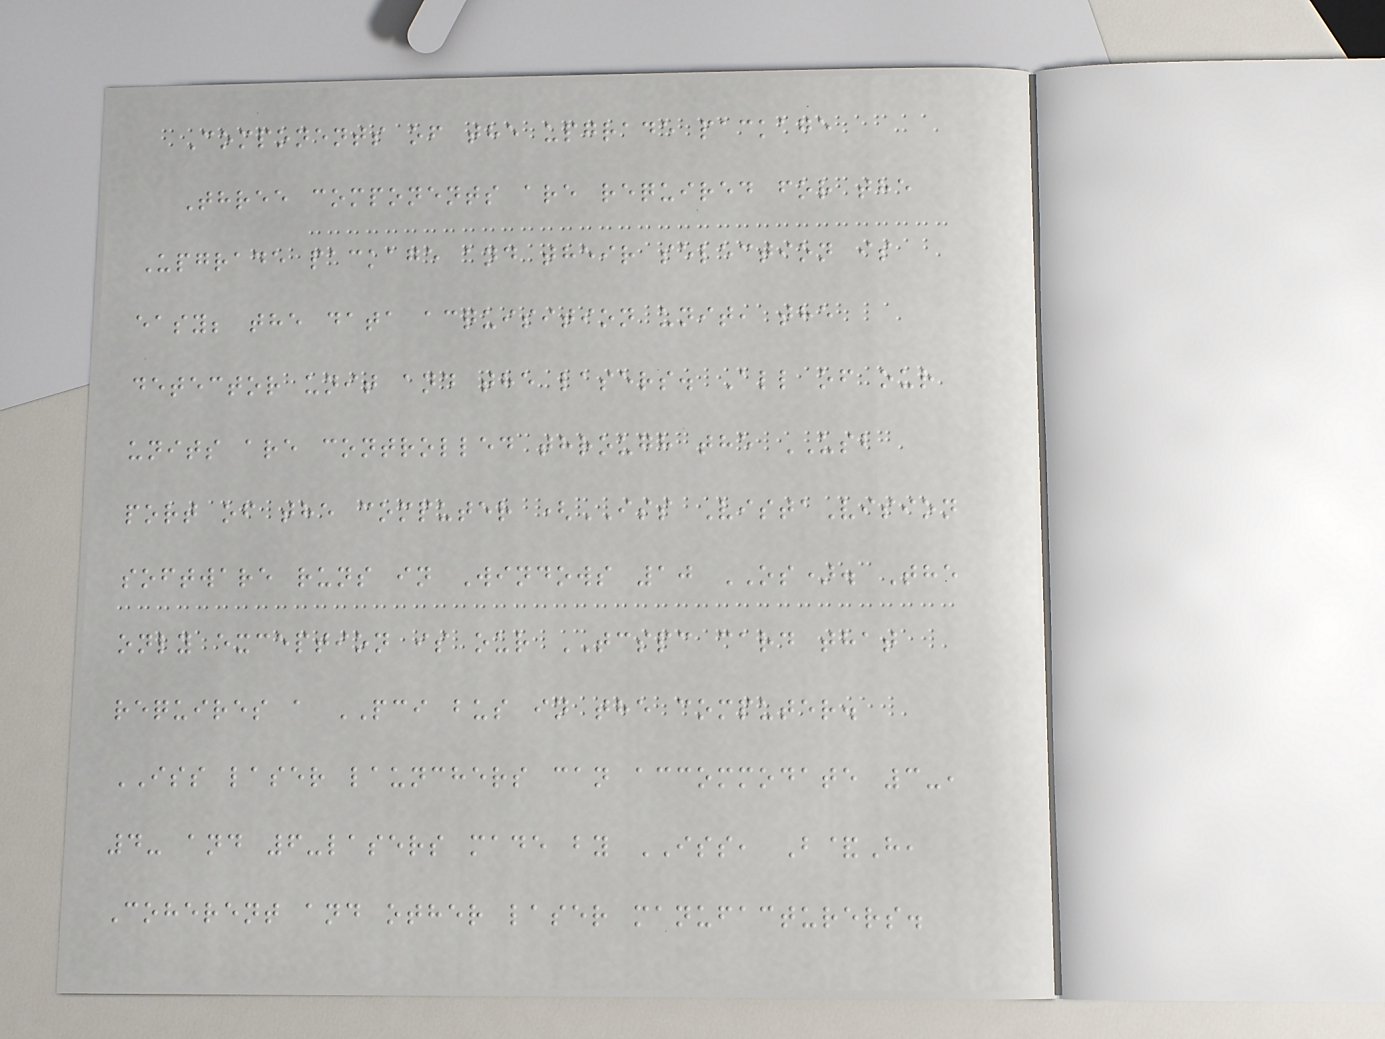Components of the upgrade package
Three components are required for the
Upgrade package and their selection is
easy; the data acquisition unit, the
detector unit and the lasers. All of our
units are controlled through the USB
port of the computer (ISS VistaVision
software runs in Windows 10 OS). The
only exception is our TCSPC card that
requires a PCI bus in the computer.
ISS laser launchers can accommodate 3-,
4- and 6-lasers made by ISS, B&H,
Coherent and other laser manufacturers.
